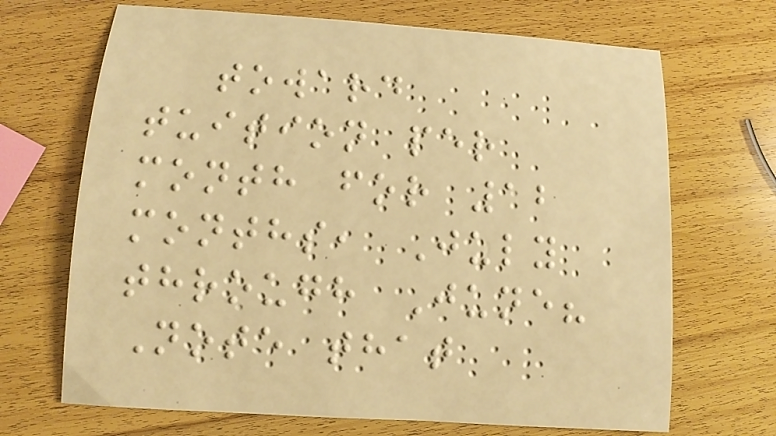toward
tuition per
month for 12
months, July
through June?
Note that
